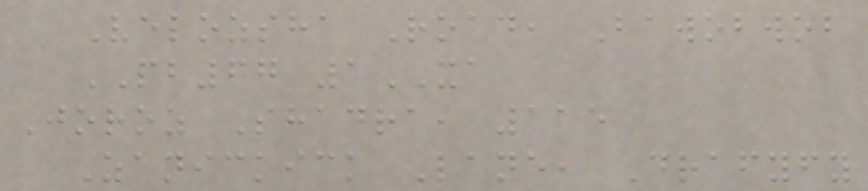Velozsha Road, Bawobwob
PB67 1XA
Joroz Shadra, 115
Zanickick Lane, Drafyfy
